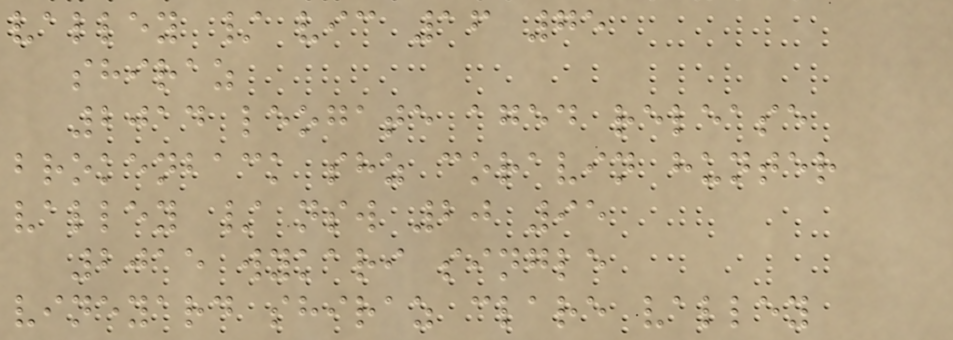valley / vic 16 75
shiraz
2014 leogate aged release
brokenback shz coravin hunter
valley / nsw 20 95
2015 wykari single
vineyard shiraz clare valley
